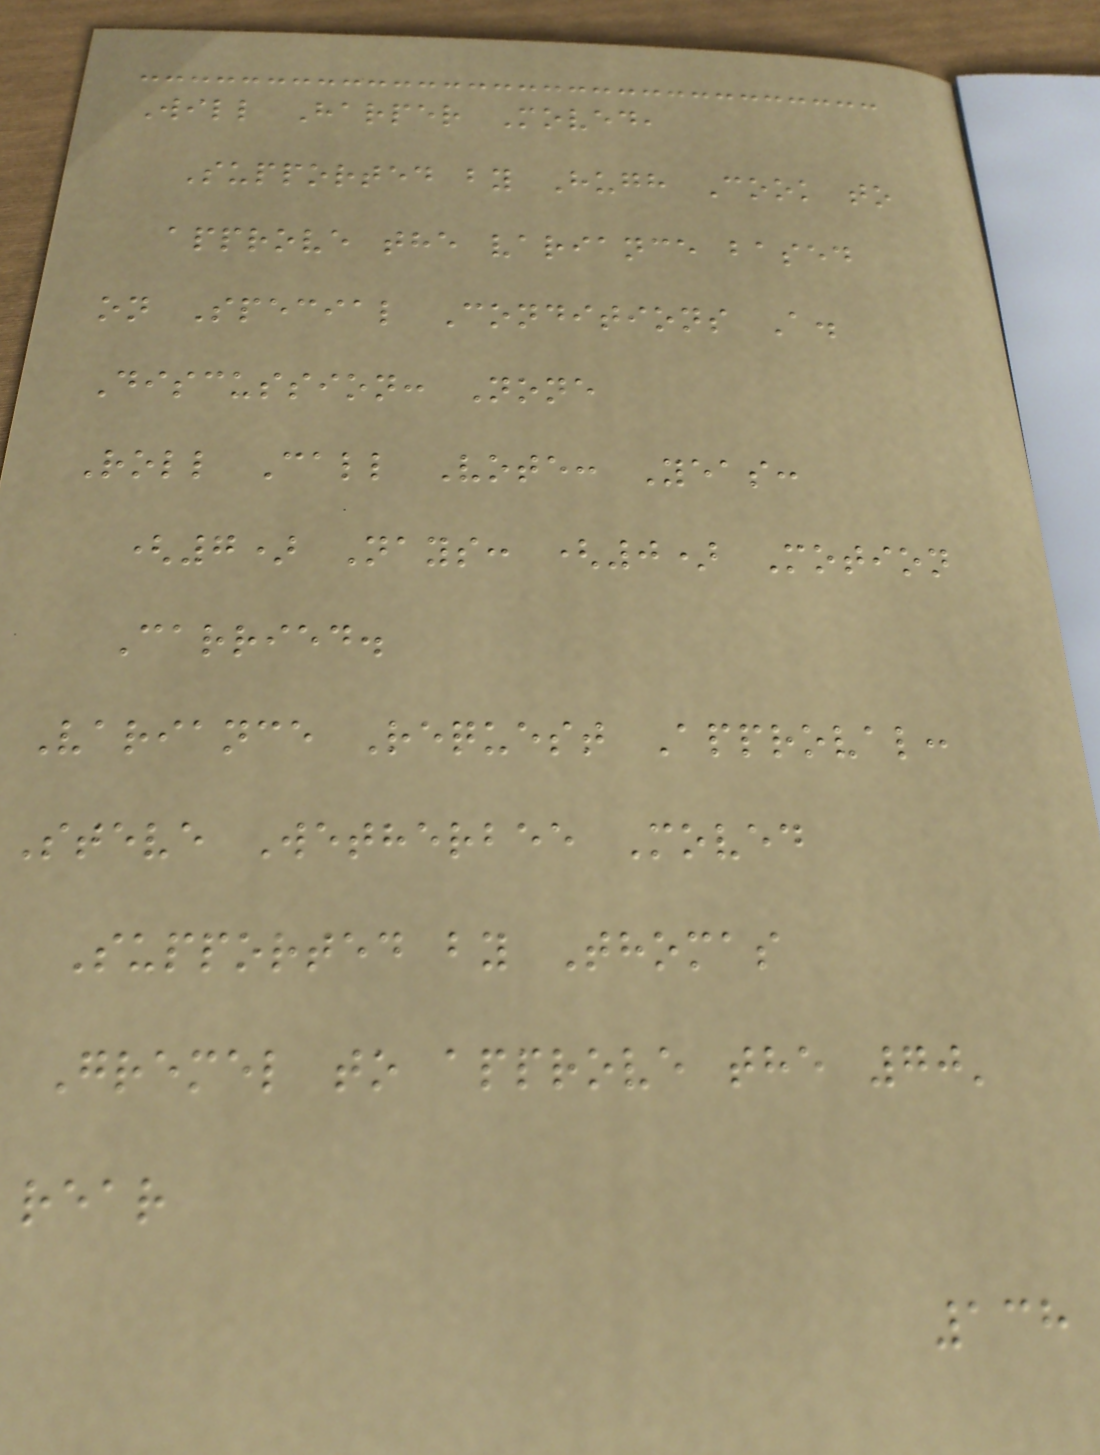Will Harper Moved,
Supported by Hugh Cook to
approve the variance based
on Special Conditions A.
Discussion: None
Roll Call Vote: Yeas:
(7) Nays: (0) Motion
Carried.
Variance Request Approval:
Steve Wetherbee Moved
Supported by Thomas
Gremel to approve the 70'
rear
138
